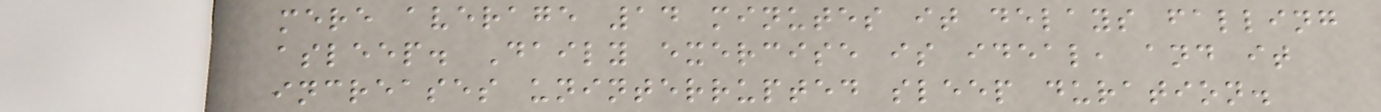mere average 14 minutes it delays falling
asleep. Daily exercise is ideal, and it
increases uninterrupted sleep duration.
